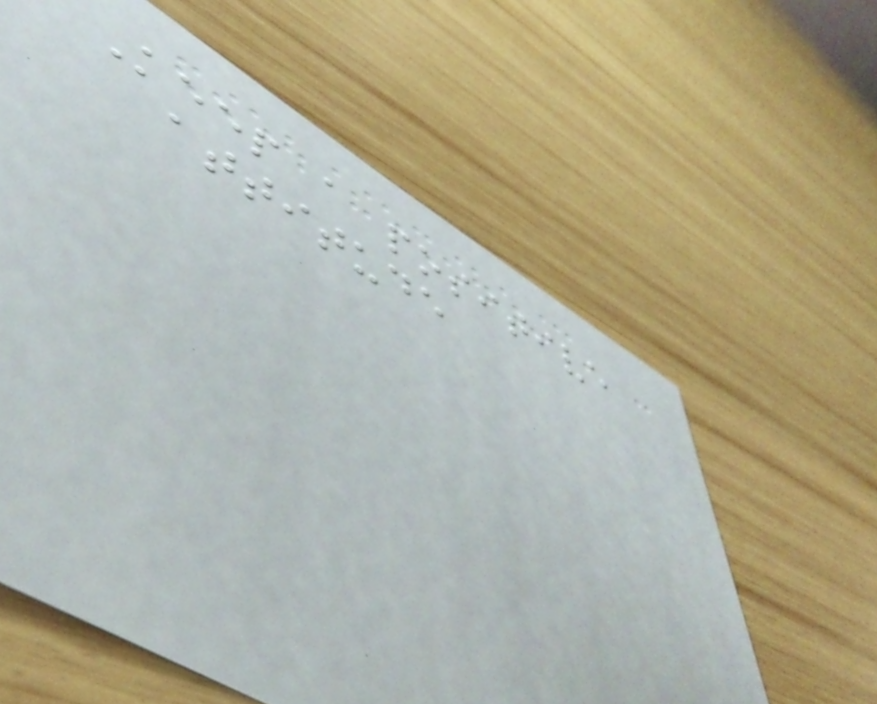Keep a positive
attitude
